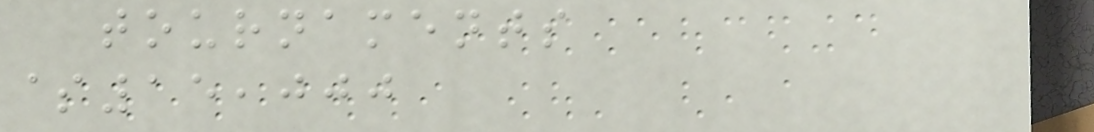tournaments
$15,000
